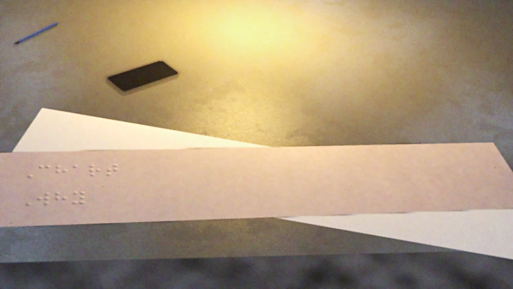Chart
Why
